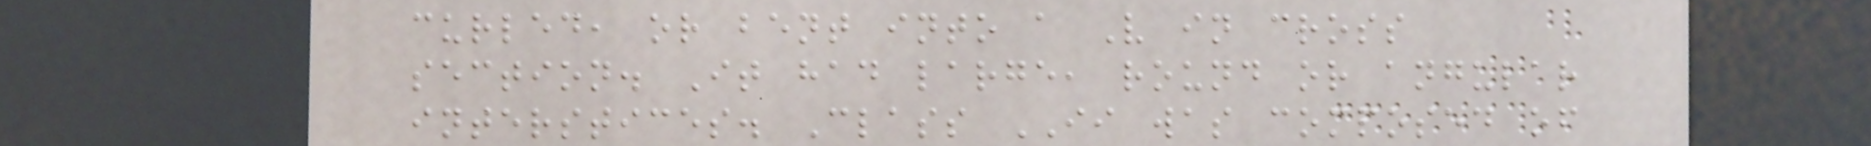curled, or bent into a V in cross
section. It had large, round or angular
interstices. Class II was composed of
